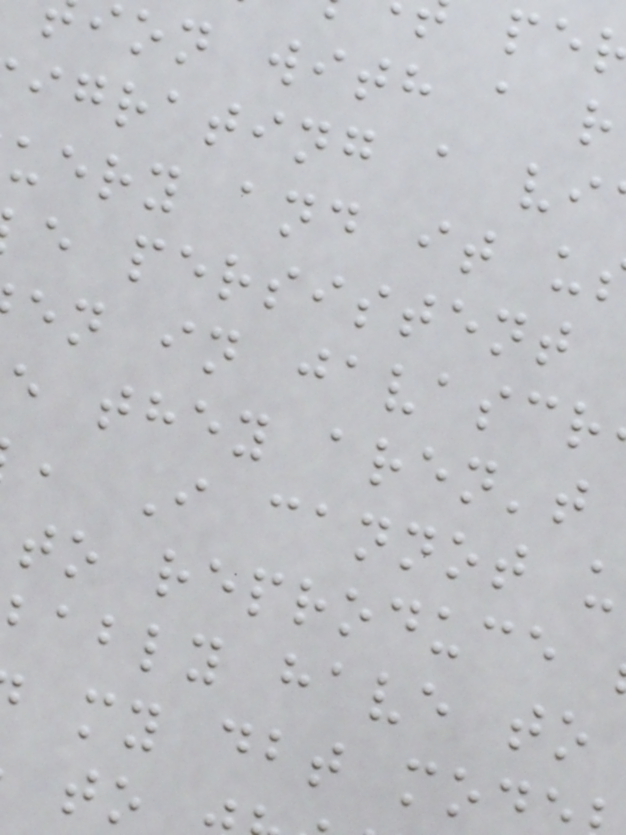on with a r
igrating a vi
uery and it u
e persistent
en in javascr
e they aren't
, I cannot u
to reproduce
bably have to
my dbt mod
